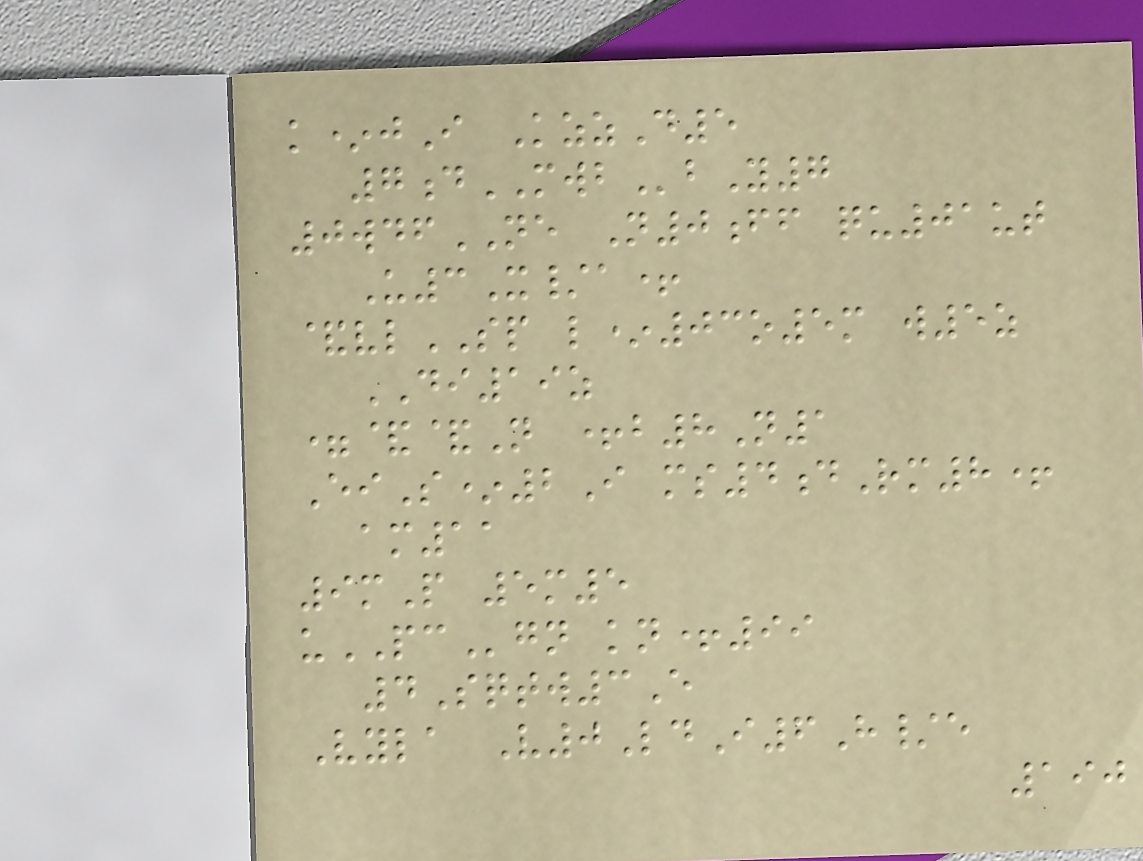k*jI KzzD5
7dMWBbY7
0wdfNE N0ff qu01ut
U3X/a+
&vlSP l*03o5m w5z
DI19z
=&&N +b8N1
EiS*2I ms4dRm8+
am11
9mP 5m5
uPCgn kn+99
4Sqtw3E
Vyla V0LdI6H/e
190
